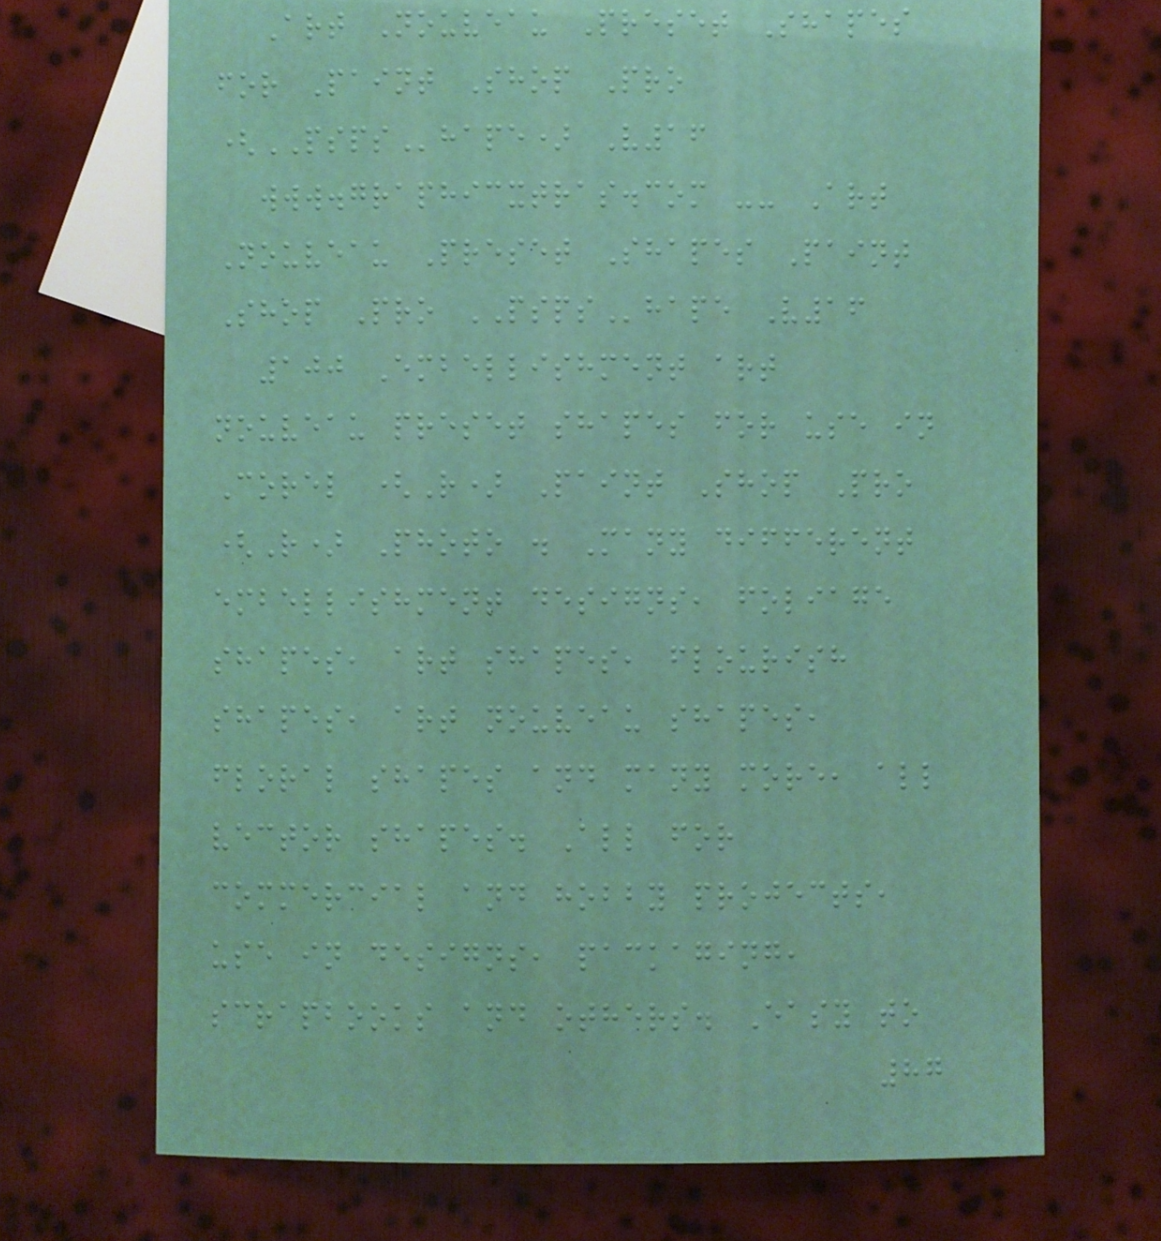Art Nouveau Preset Shapes
for Paint Shop Pro
(PSPShape) V16
www.graphicxtras.com -- Art
Nouveau Preset Shapes Paint
Shop Pro PSPShape V16
100 Embellishment art
nouveau preset shapes for use in
Corel (R) Paint Shop Pro
(R) Photo . Many different
embellishment designs, foliage
shapes, art shapes, flourish
shapes, art nouveau shapes,
floral shapes and many more, all
vector shapes. All for
commercial and hobby projects,
use in designs, packaging,
scrapbooks and others. Easy to
87
